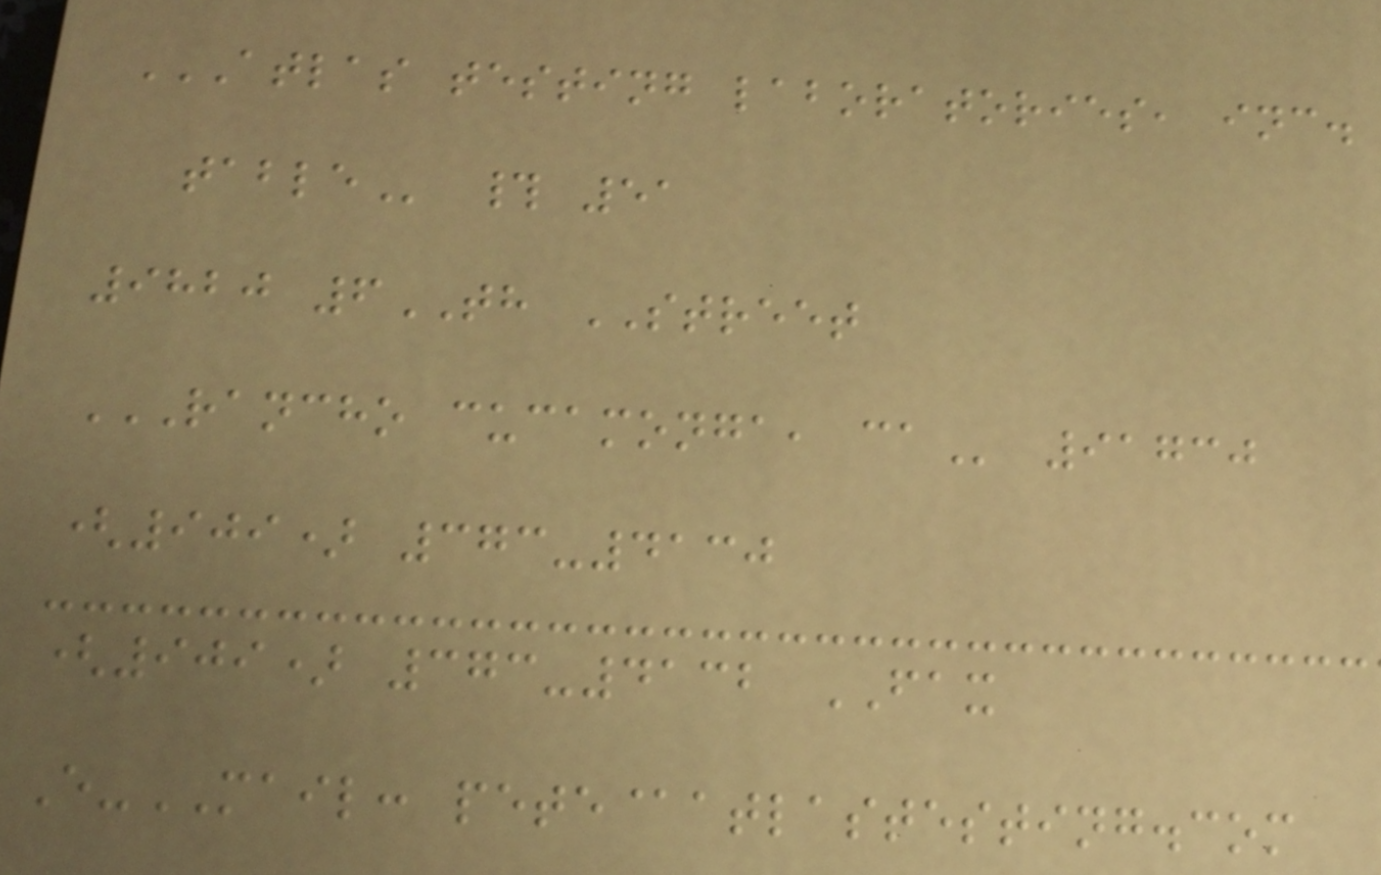ATLAS TESTING LABORATORIES, INC.
TABLE # 51
9820 6TH STREET
RANCHO CUCAMONGA, CA 91730
(909) 373-4130
(909) 373-4132 FAX
E-MAIL: pete@atlastesting.com
